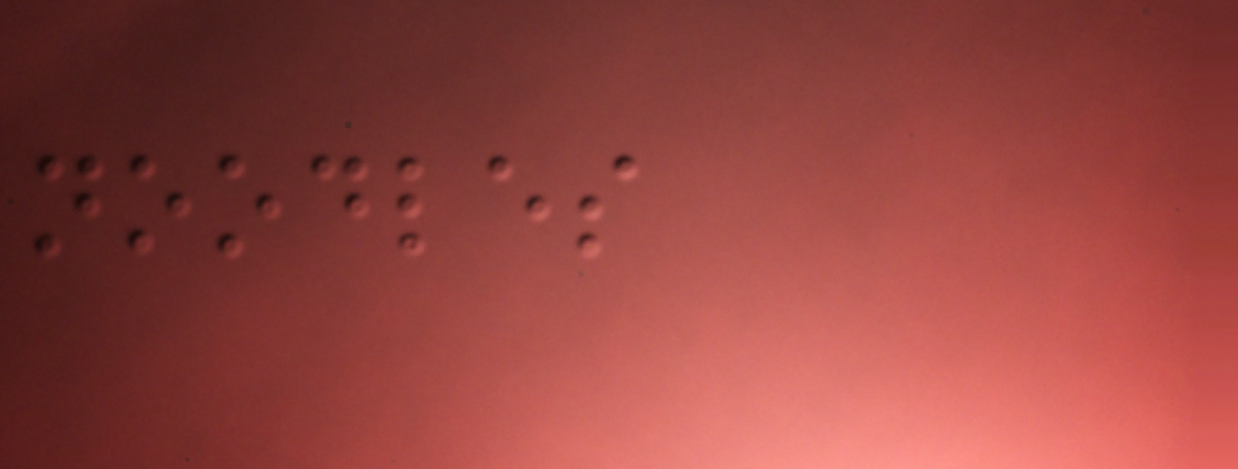noodles
